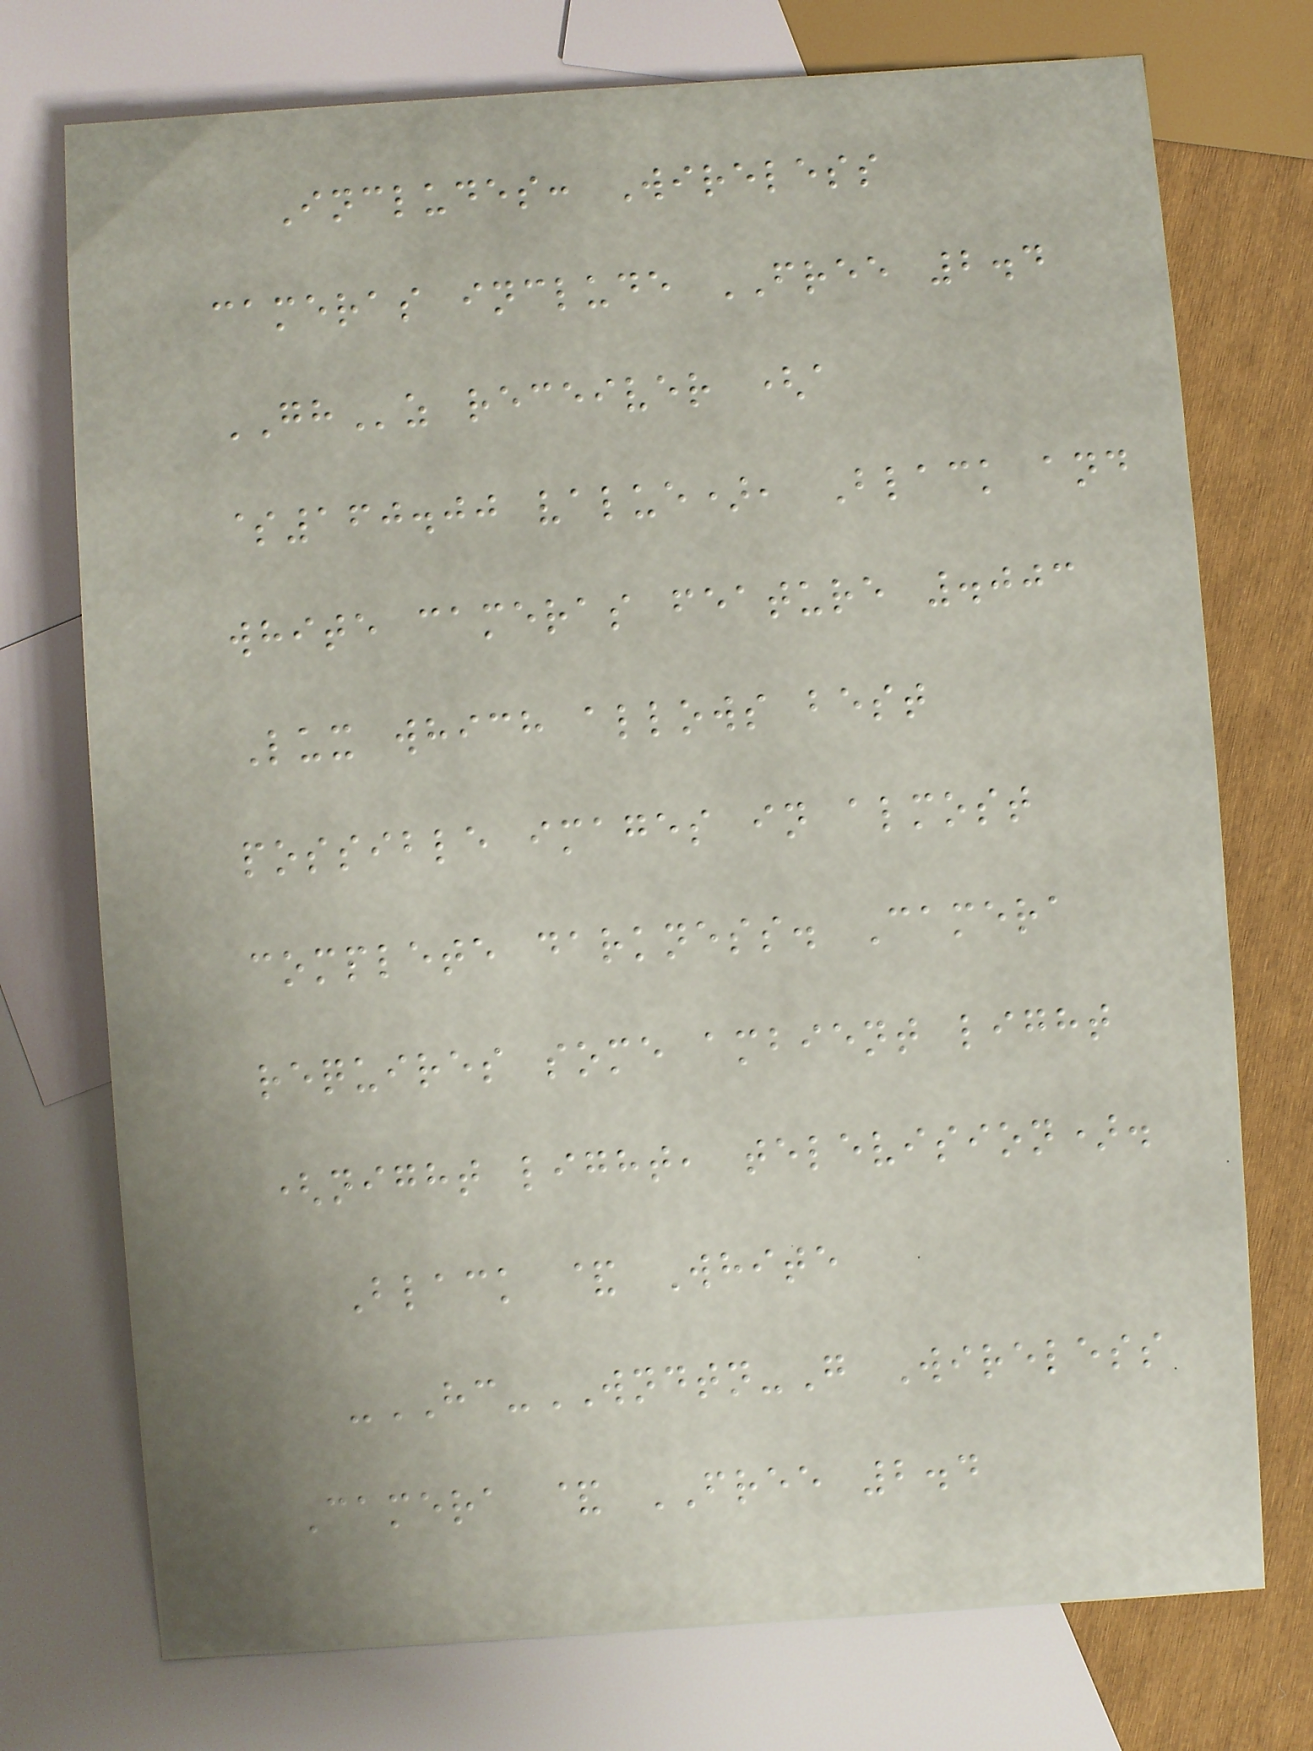Includes: Wireless
cameras include FREE 2.4
GHz receiver (a
$160.00 value), Black and
white cameras feature .003
Lux which allows best
possible images in almost
complete darkness. Camera
requires some ambient light
(night light, television).
Black & White
-HC-WNDTN-G Wireless
Camera & FREE 2.4
